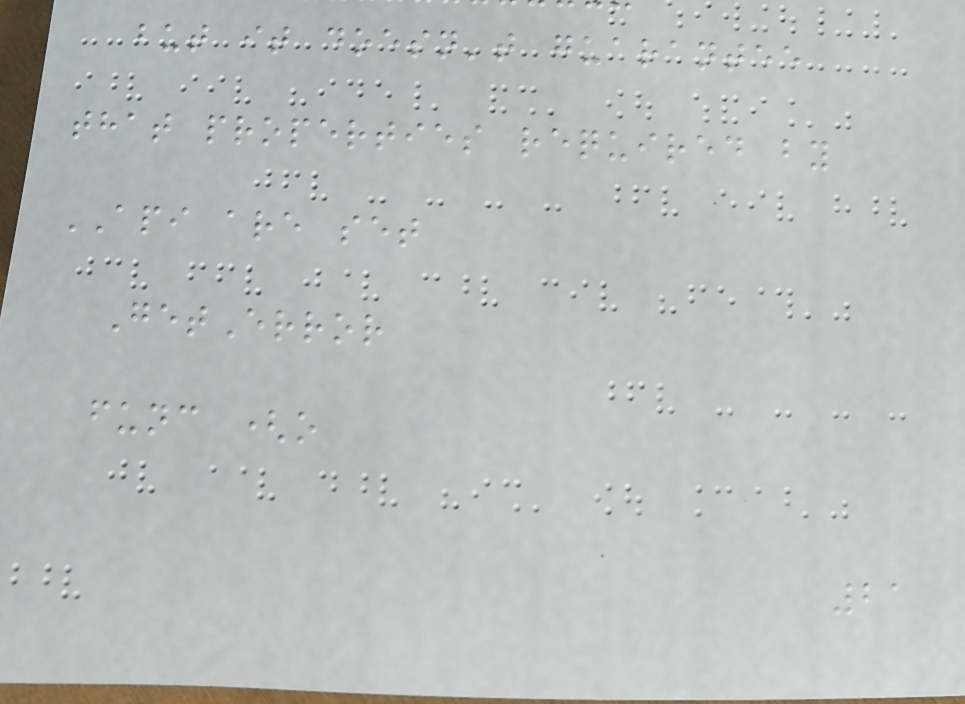but it doesn't guarantee
that properties required by
API are set
GetError
func (o
21
